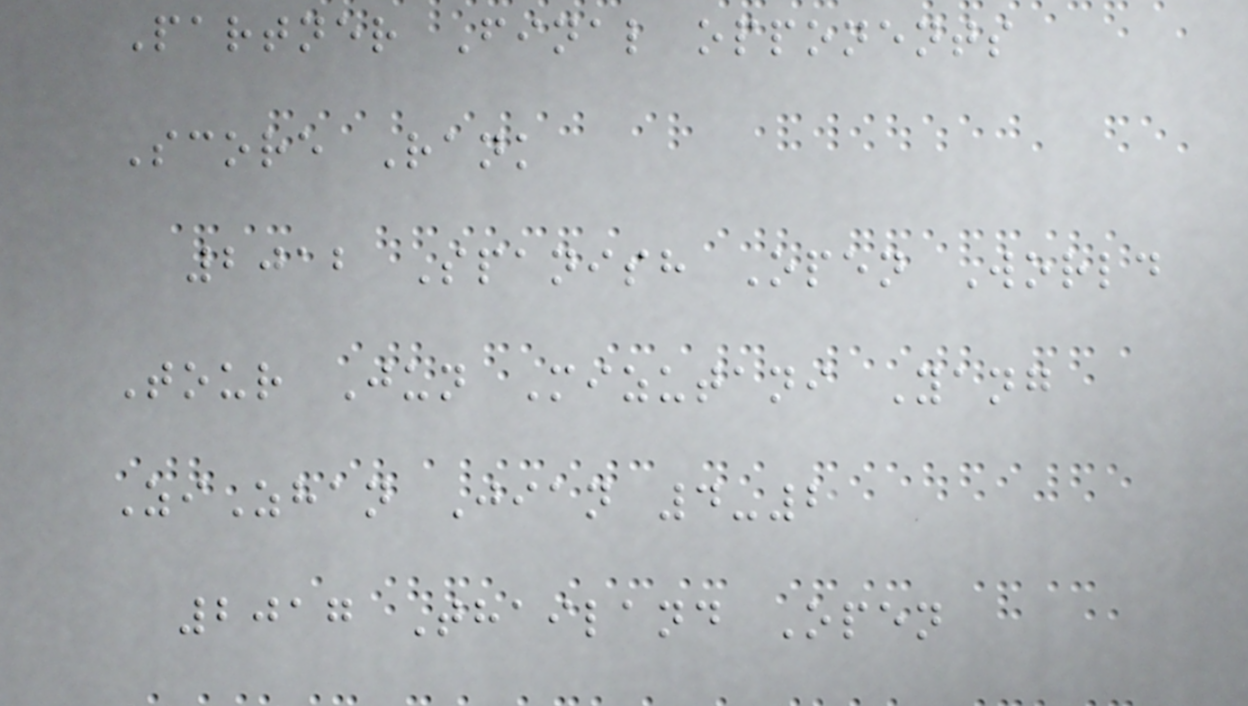Partner Final opponents
Score Rank
2012 Spanish Open World
Tour Jun Mizutani Yang
ZiZhan Jian 4-2
2017 Thailand Open
